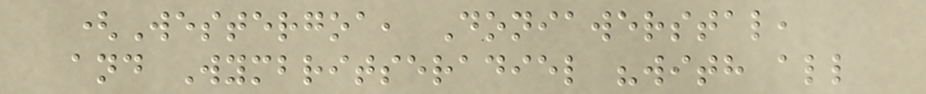(Westergoa, Doniawerstal,
and Wymbritseradiel "with all
